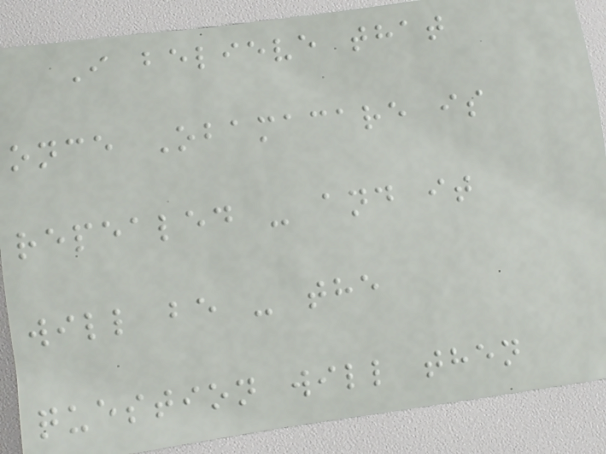I believe that
once Obamacare is
repealed - and it
will be - the
question will then
